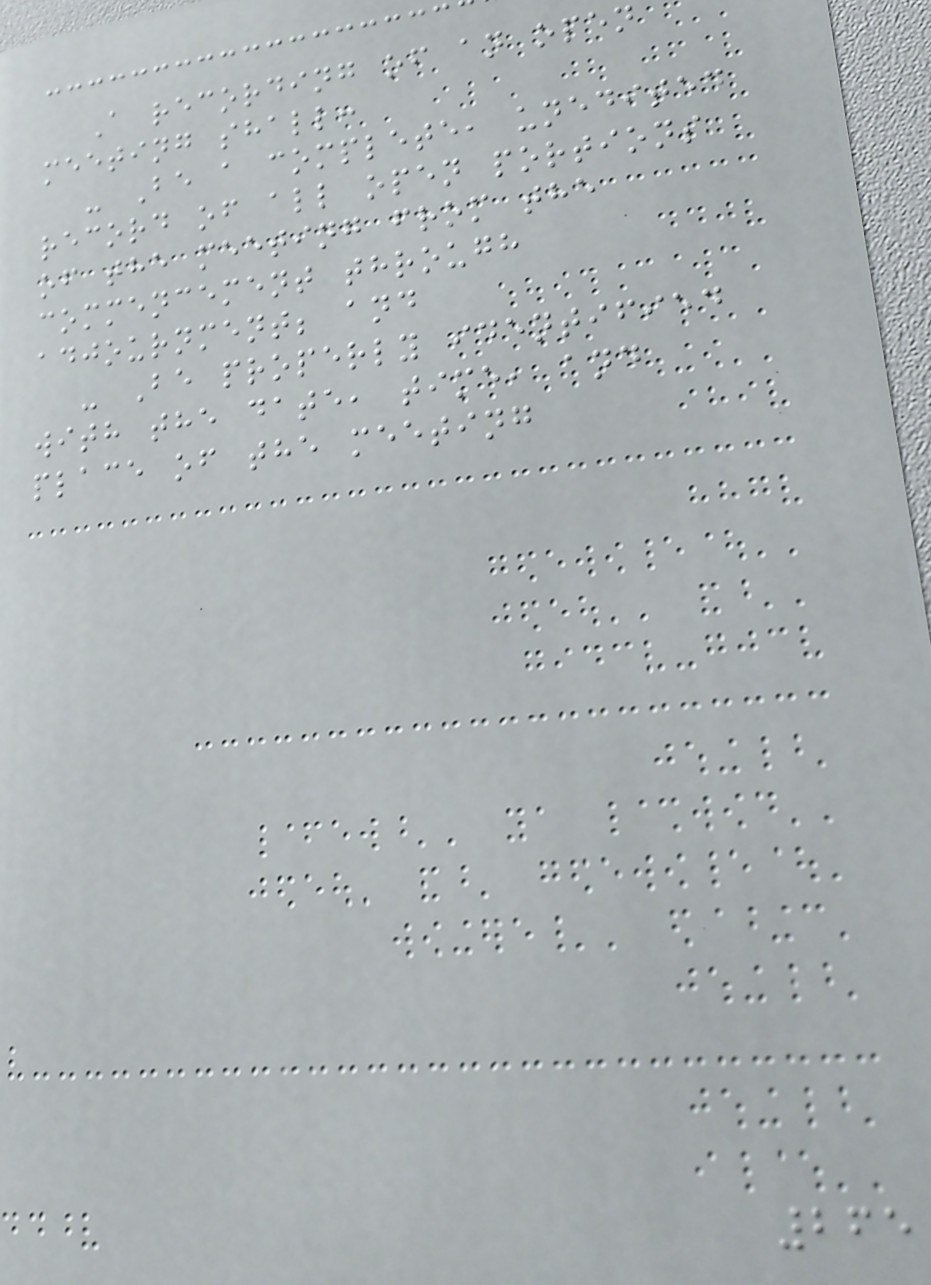A recording of an open
meeting shall:
- Be a complete, unedited
record of all open portions
of the meeting from the
commencement through
adjournment; and
- Be properly identified
with the date, time, and
place of the meeting
265
